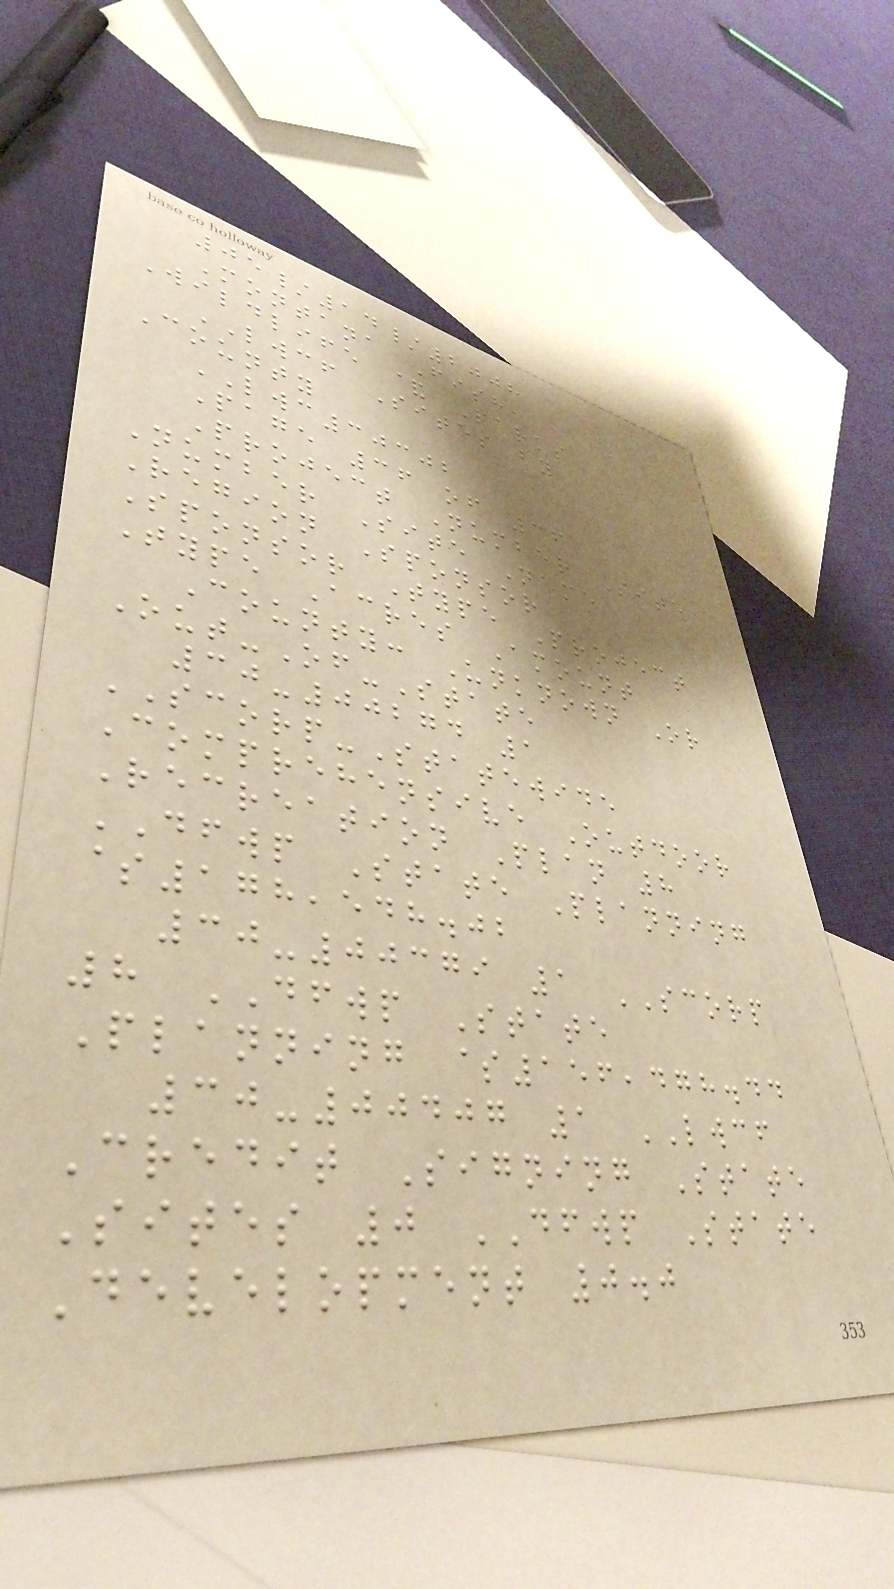05/14/2008
Montana Fish,
Wildlife & Parks
LWCF Sites by
County
LWC30302
Page 36 of 36
Project Number Site
Number Site Name
Region Sponsor
Sponsor Type Project
Type Acres Amount
County: Unknown Or
Out-Of-State
30-00274 1
SCORP-Statewide
Comprehensive Outdoor
Recreation Plan 8
DFWP State Planning
$178,548.02
30-00379 1 SCORP
8 DFWP State
Planning $156,478.44
30-00407 1 LWCF
Credit Signing State
Sites 0 DFWP State
Development 0.0
